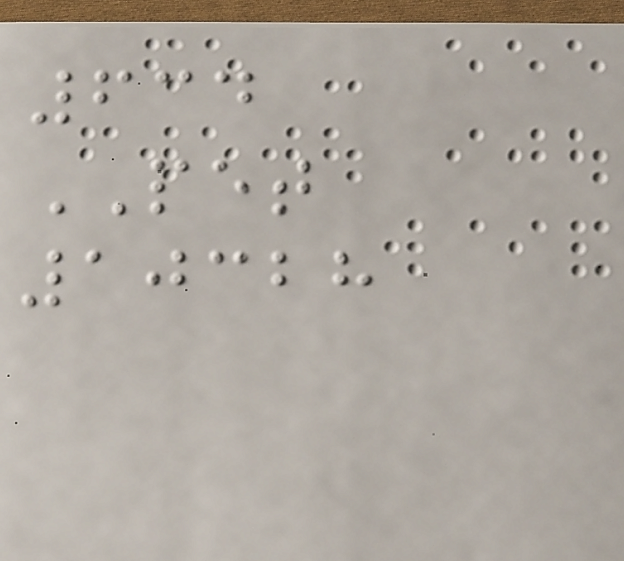634
PET
10328
